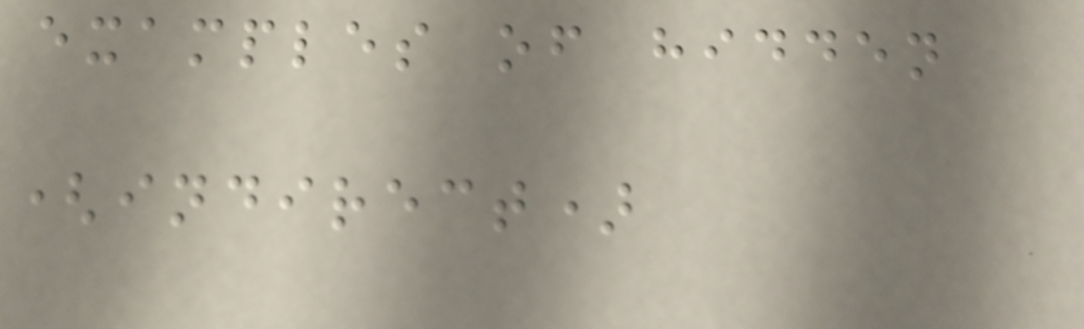examples of hidden
(indirect)
